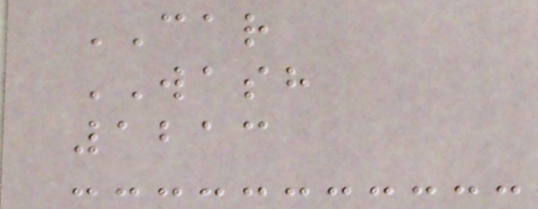CAR
WASH
1213
